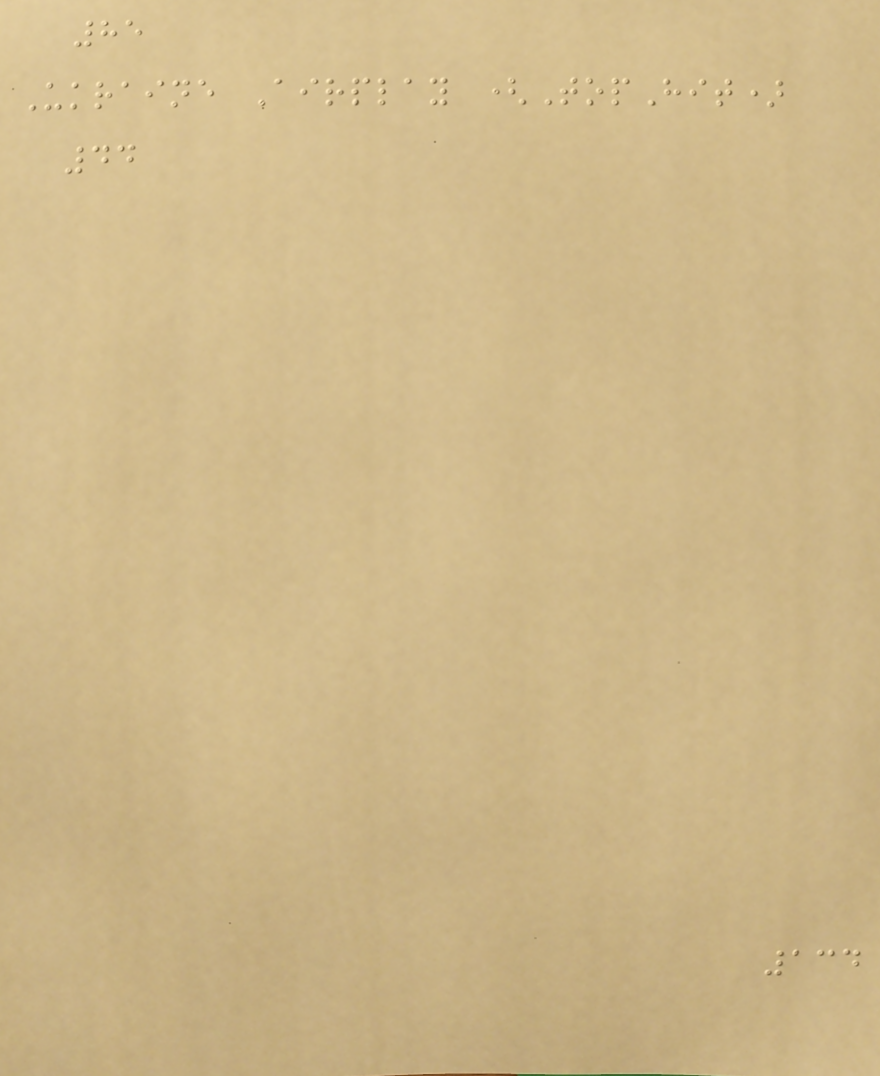85
Ukraine Airplay (TopHit)
44
134
